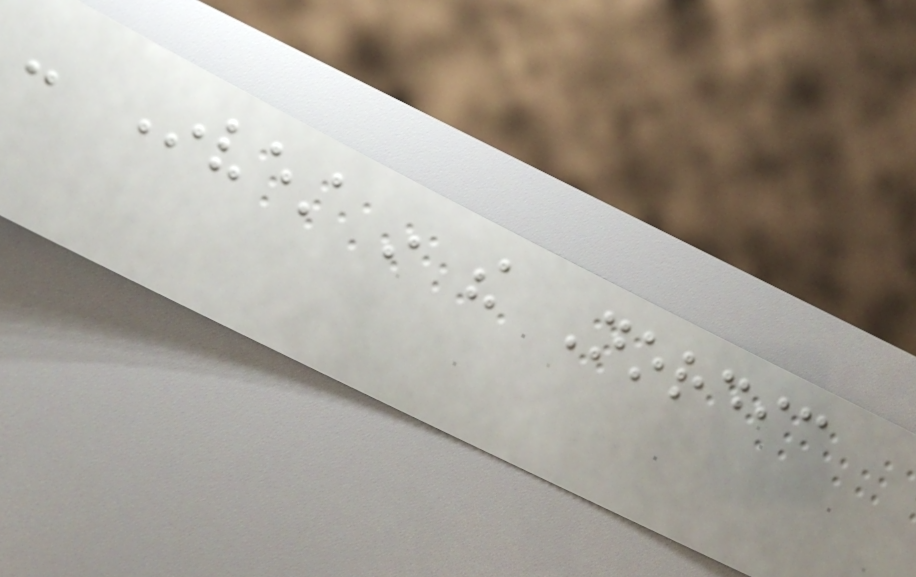- Invest in the Nordic
